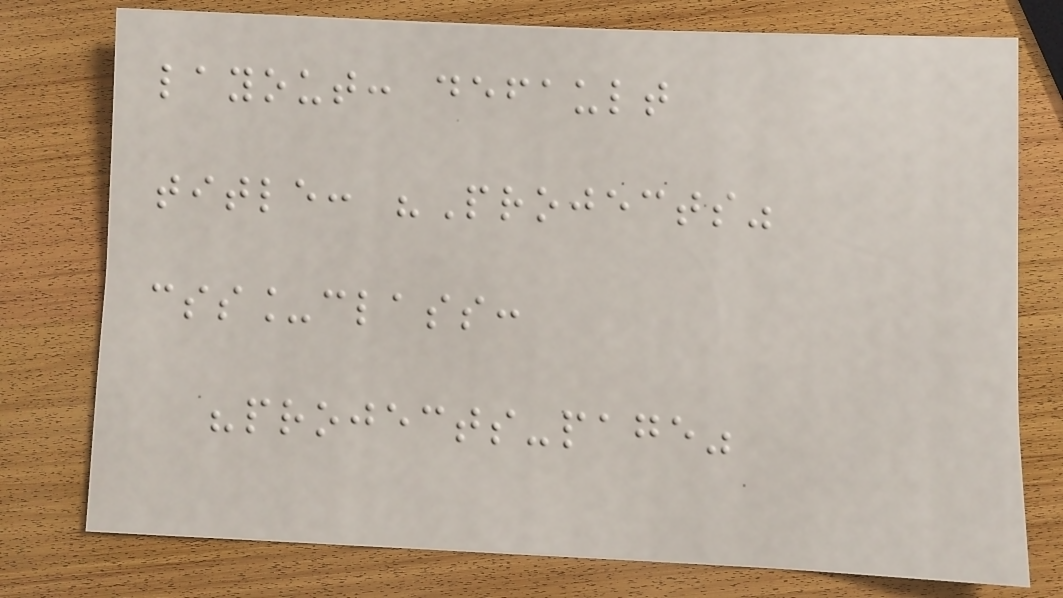layout: default
title: "Projects"
css_class:
"projects-page"
